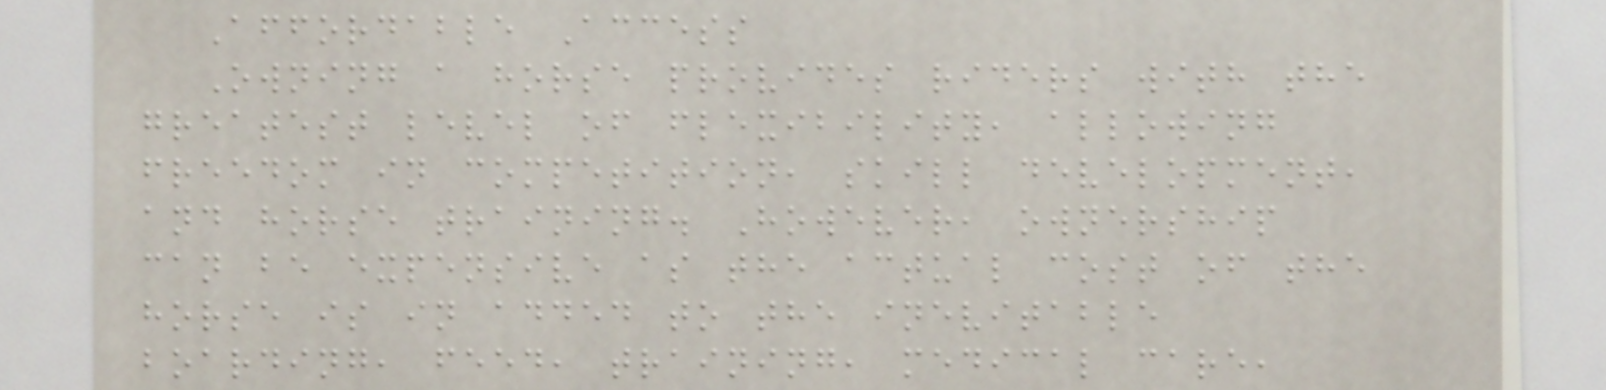Affordable Access
Owning a horse provides riders with the
greatest level of flexibility, allowing
freedom in competition, skill development,
and horse training. However, ownership
can be expensive as the actual cost of the
horse is in added to the inevitable
boarding, feed, training, medical care,
